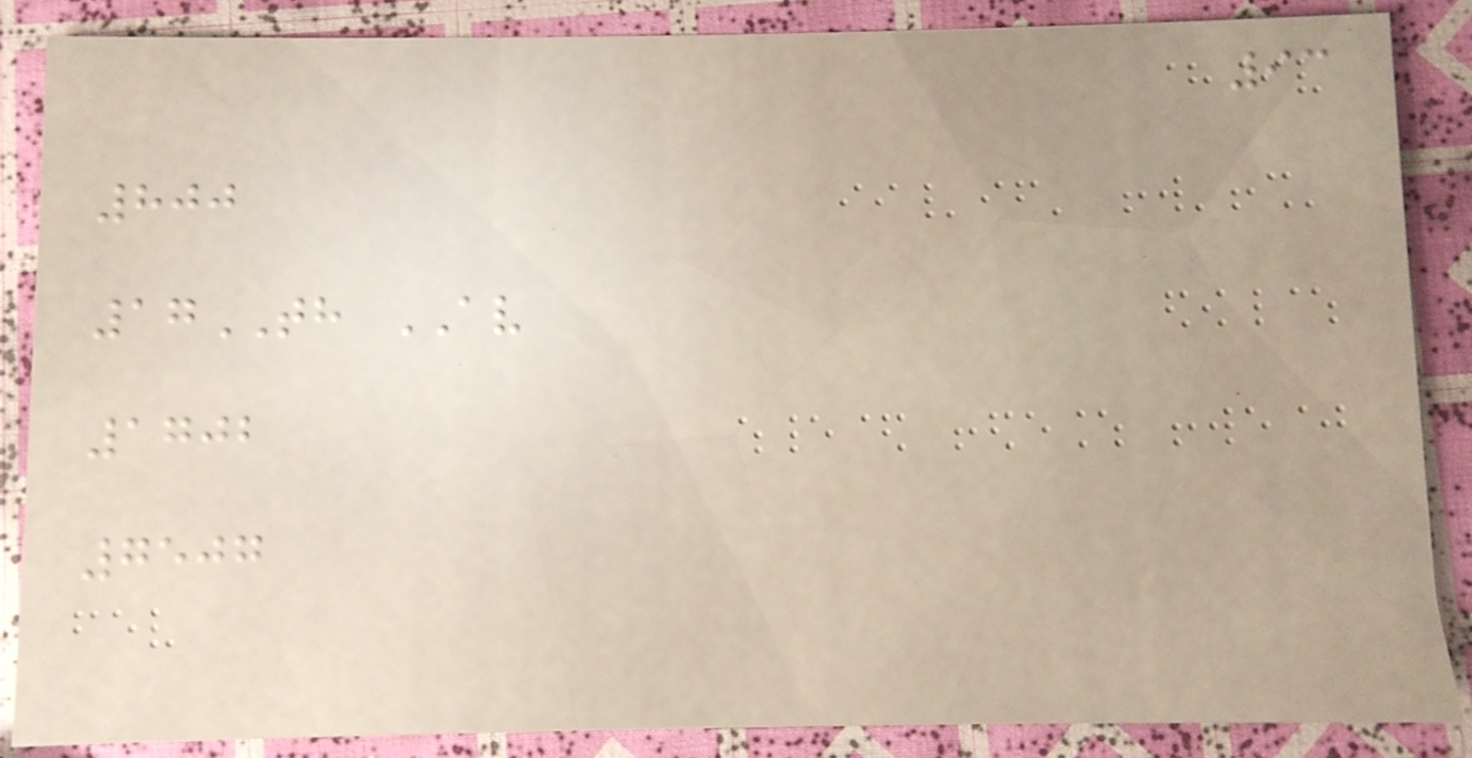93
800
17TH AV
1702
7507
